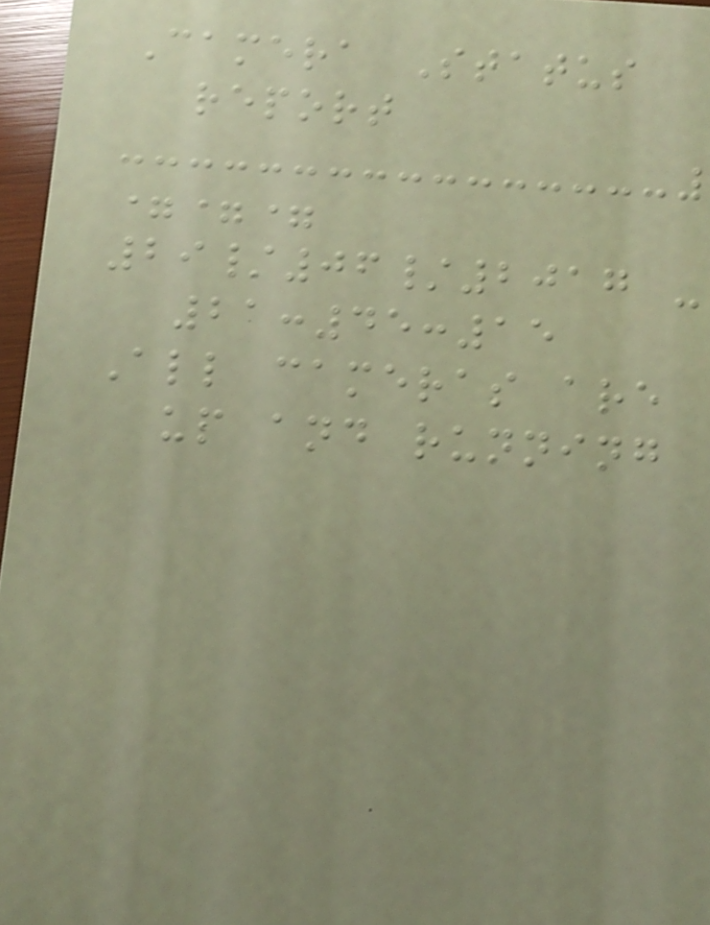Camera Status
report
===
29/06/2017 -
21:45:15
All cameras are
up and running
